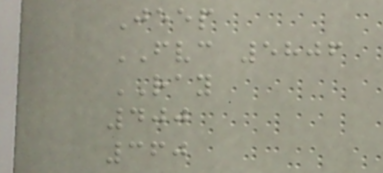Jeep
FVC 5806
RAY
400
360
